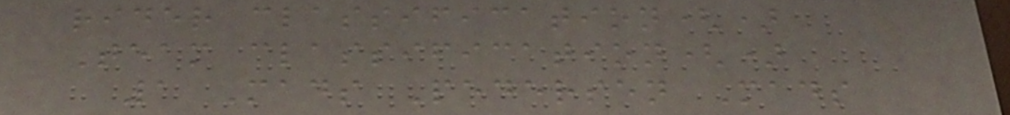rider classification()
Team classification()
1 Mads Pedersen Mads
